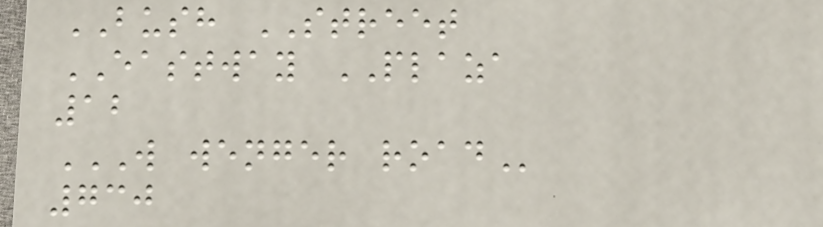BUSH STREET
EASTWAY PLAZA
12
W WENGER ROAD
730
